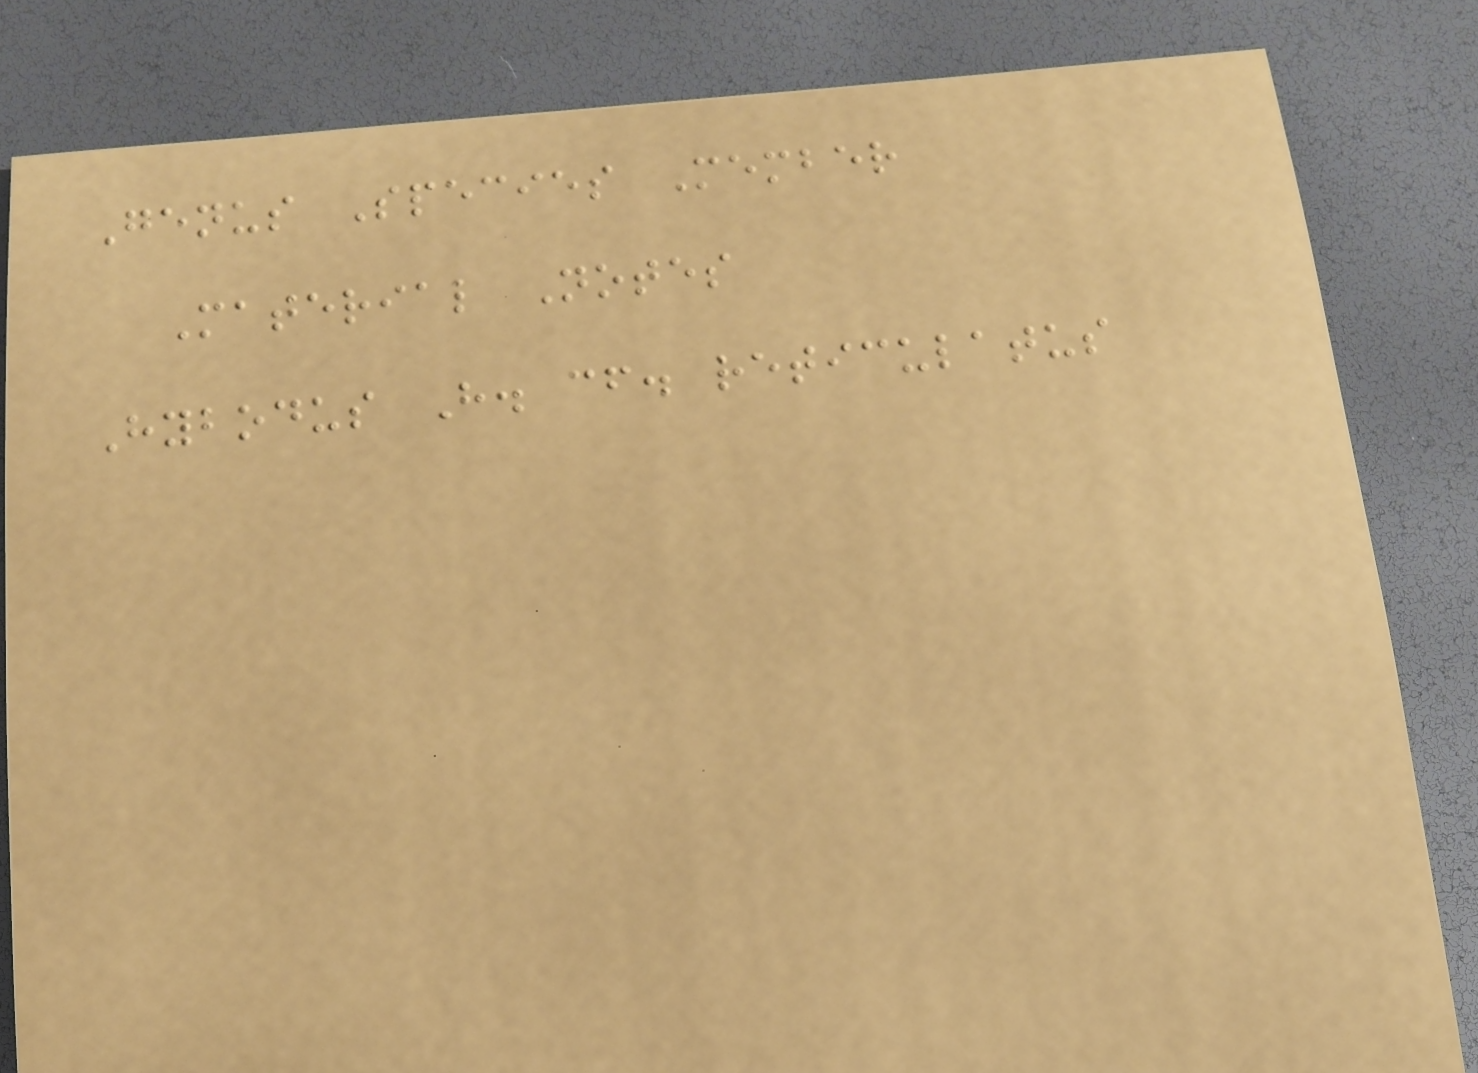Genus Species Member
Material Notes
Hybodus H. cf. reticulatus
